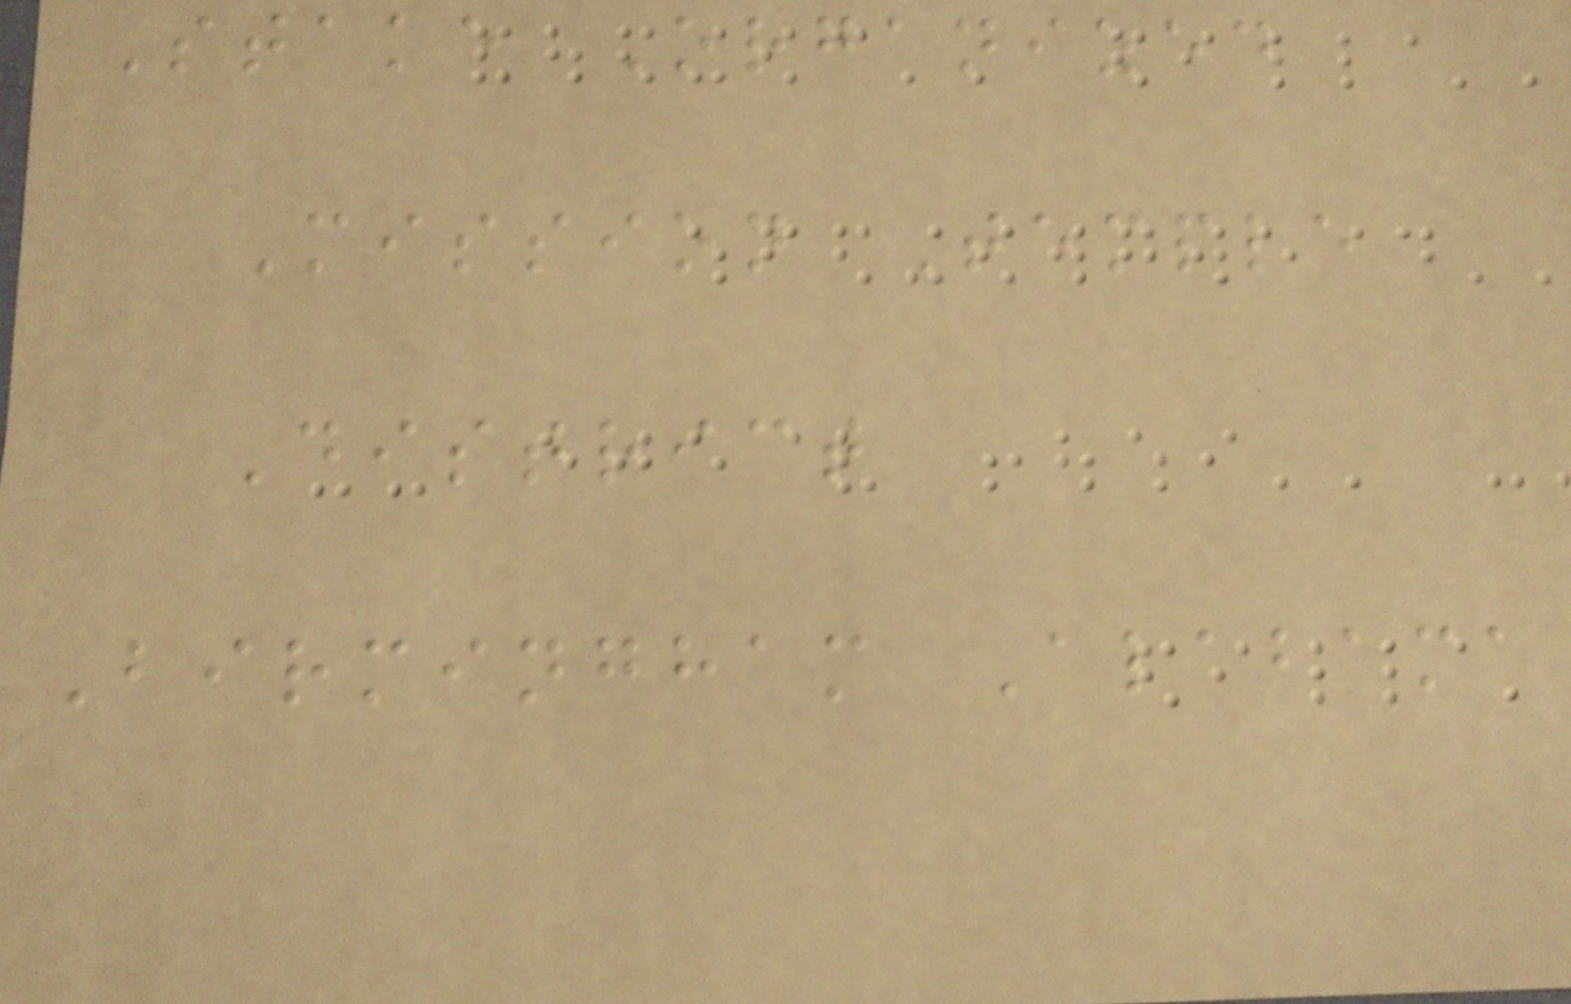Stake Organized
Mission Temple
District
Birmingham Alabama
